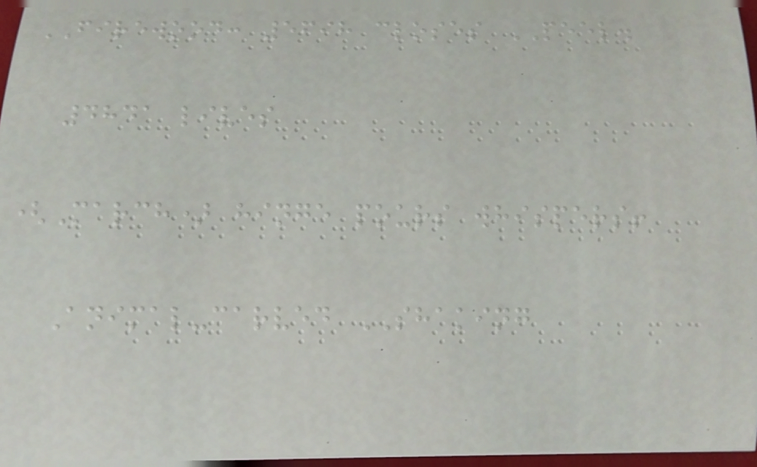FIREWOOD: 5698 closes PEEL.
4841 lives
(March) hinge pours whispers!
Animal-carved SHAKING
